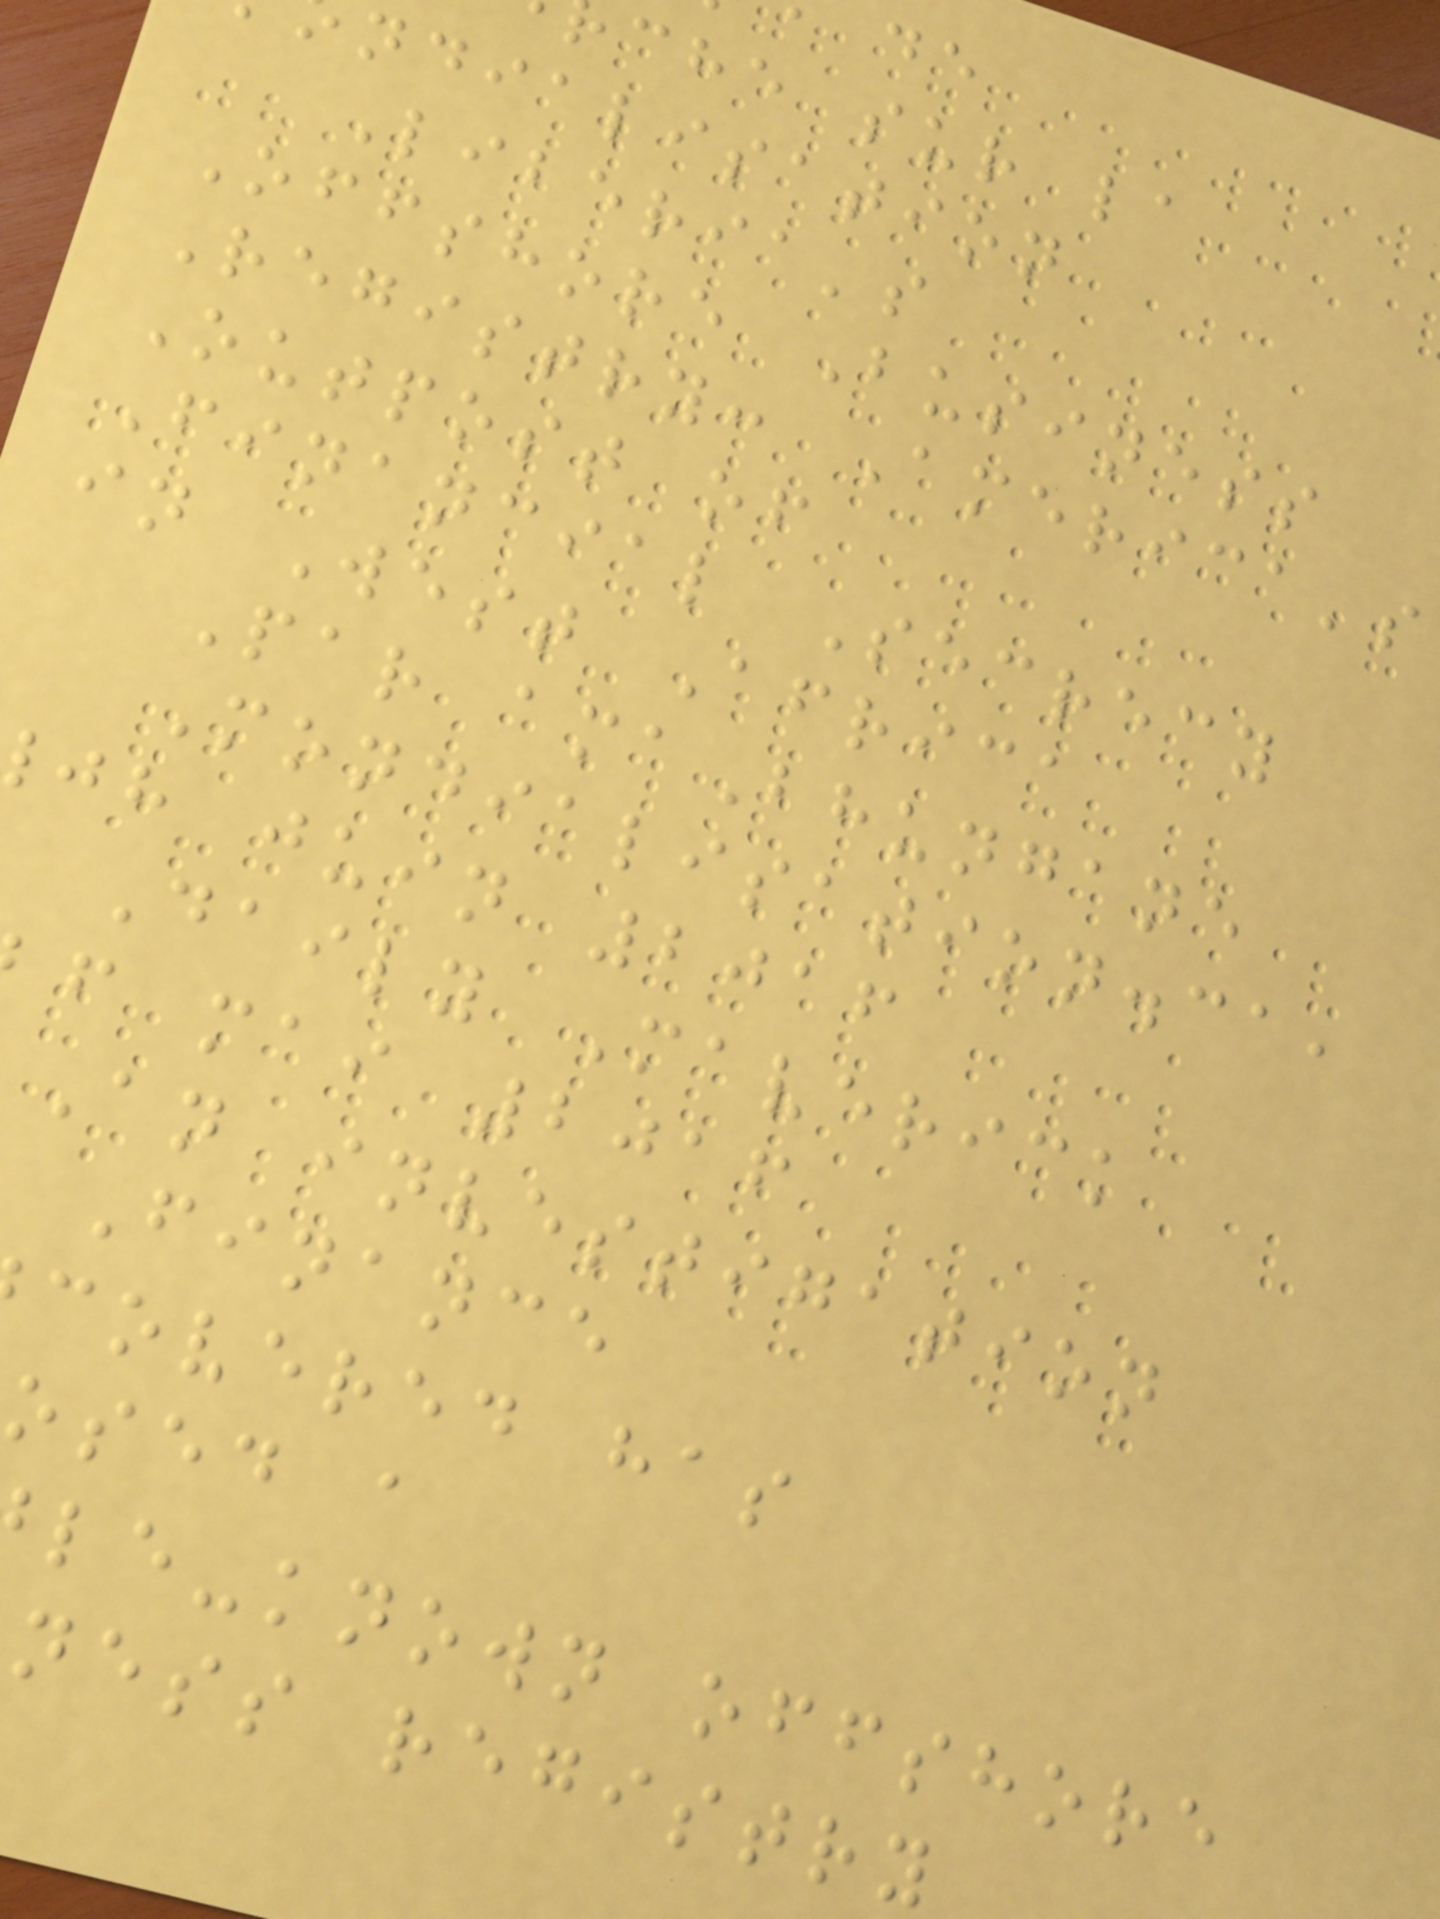che sur la
ndialisation
Liberia's
Offshore Business
Registry: America's
Outpost of
Financial Secrecy
in West Africa
Par amaBhungane
Mondialisation.ca,
jh juin 2016
Daily Maverick
f mai 2016
An investigation
Finance
covered has
osed a
le-known offshore
ness registry
